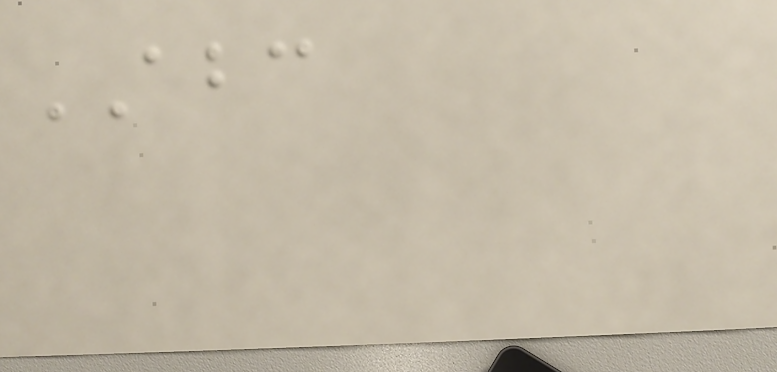ABC
